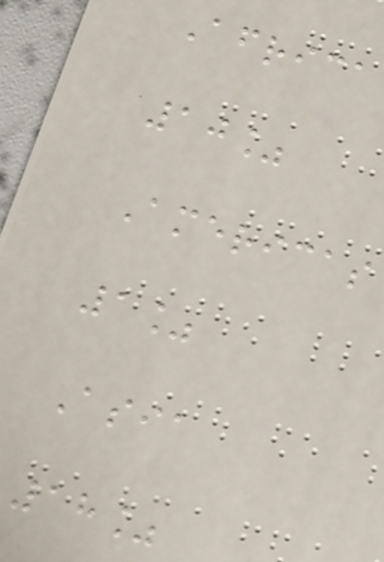Africa
10%
Americas
1%
Asia
18%
